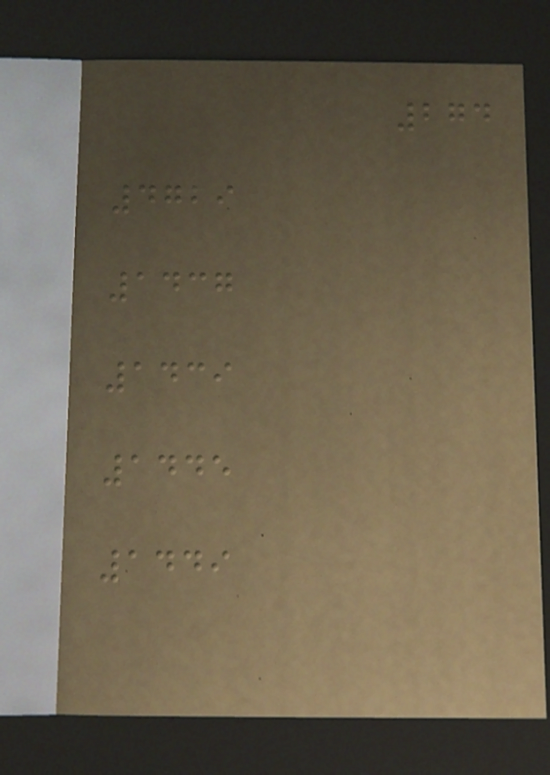274
4729
1437
1439
1445
1449
